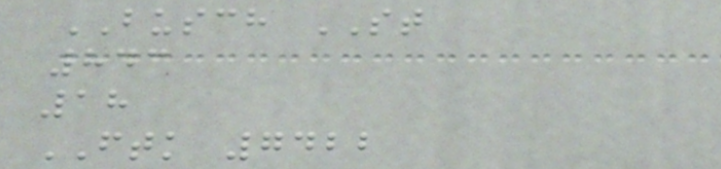BUSCH ST
843
18
FTK 7422
